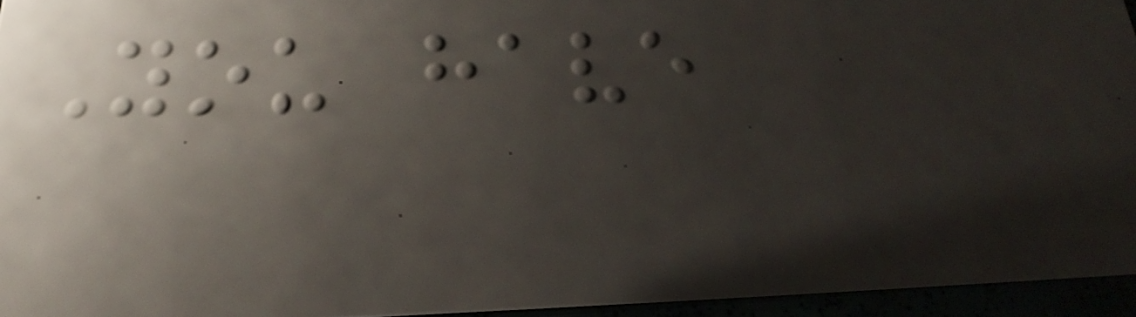You have
